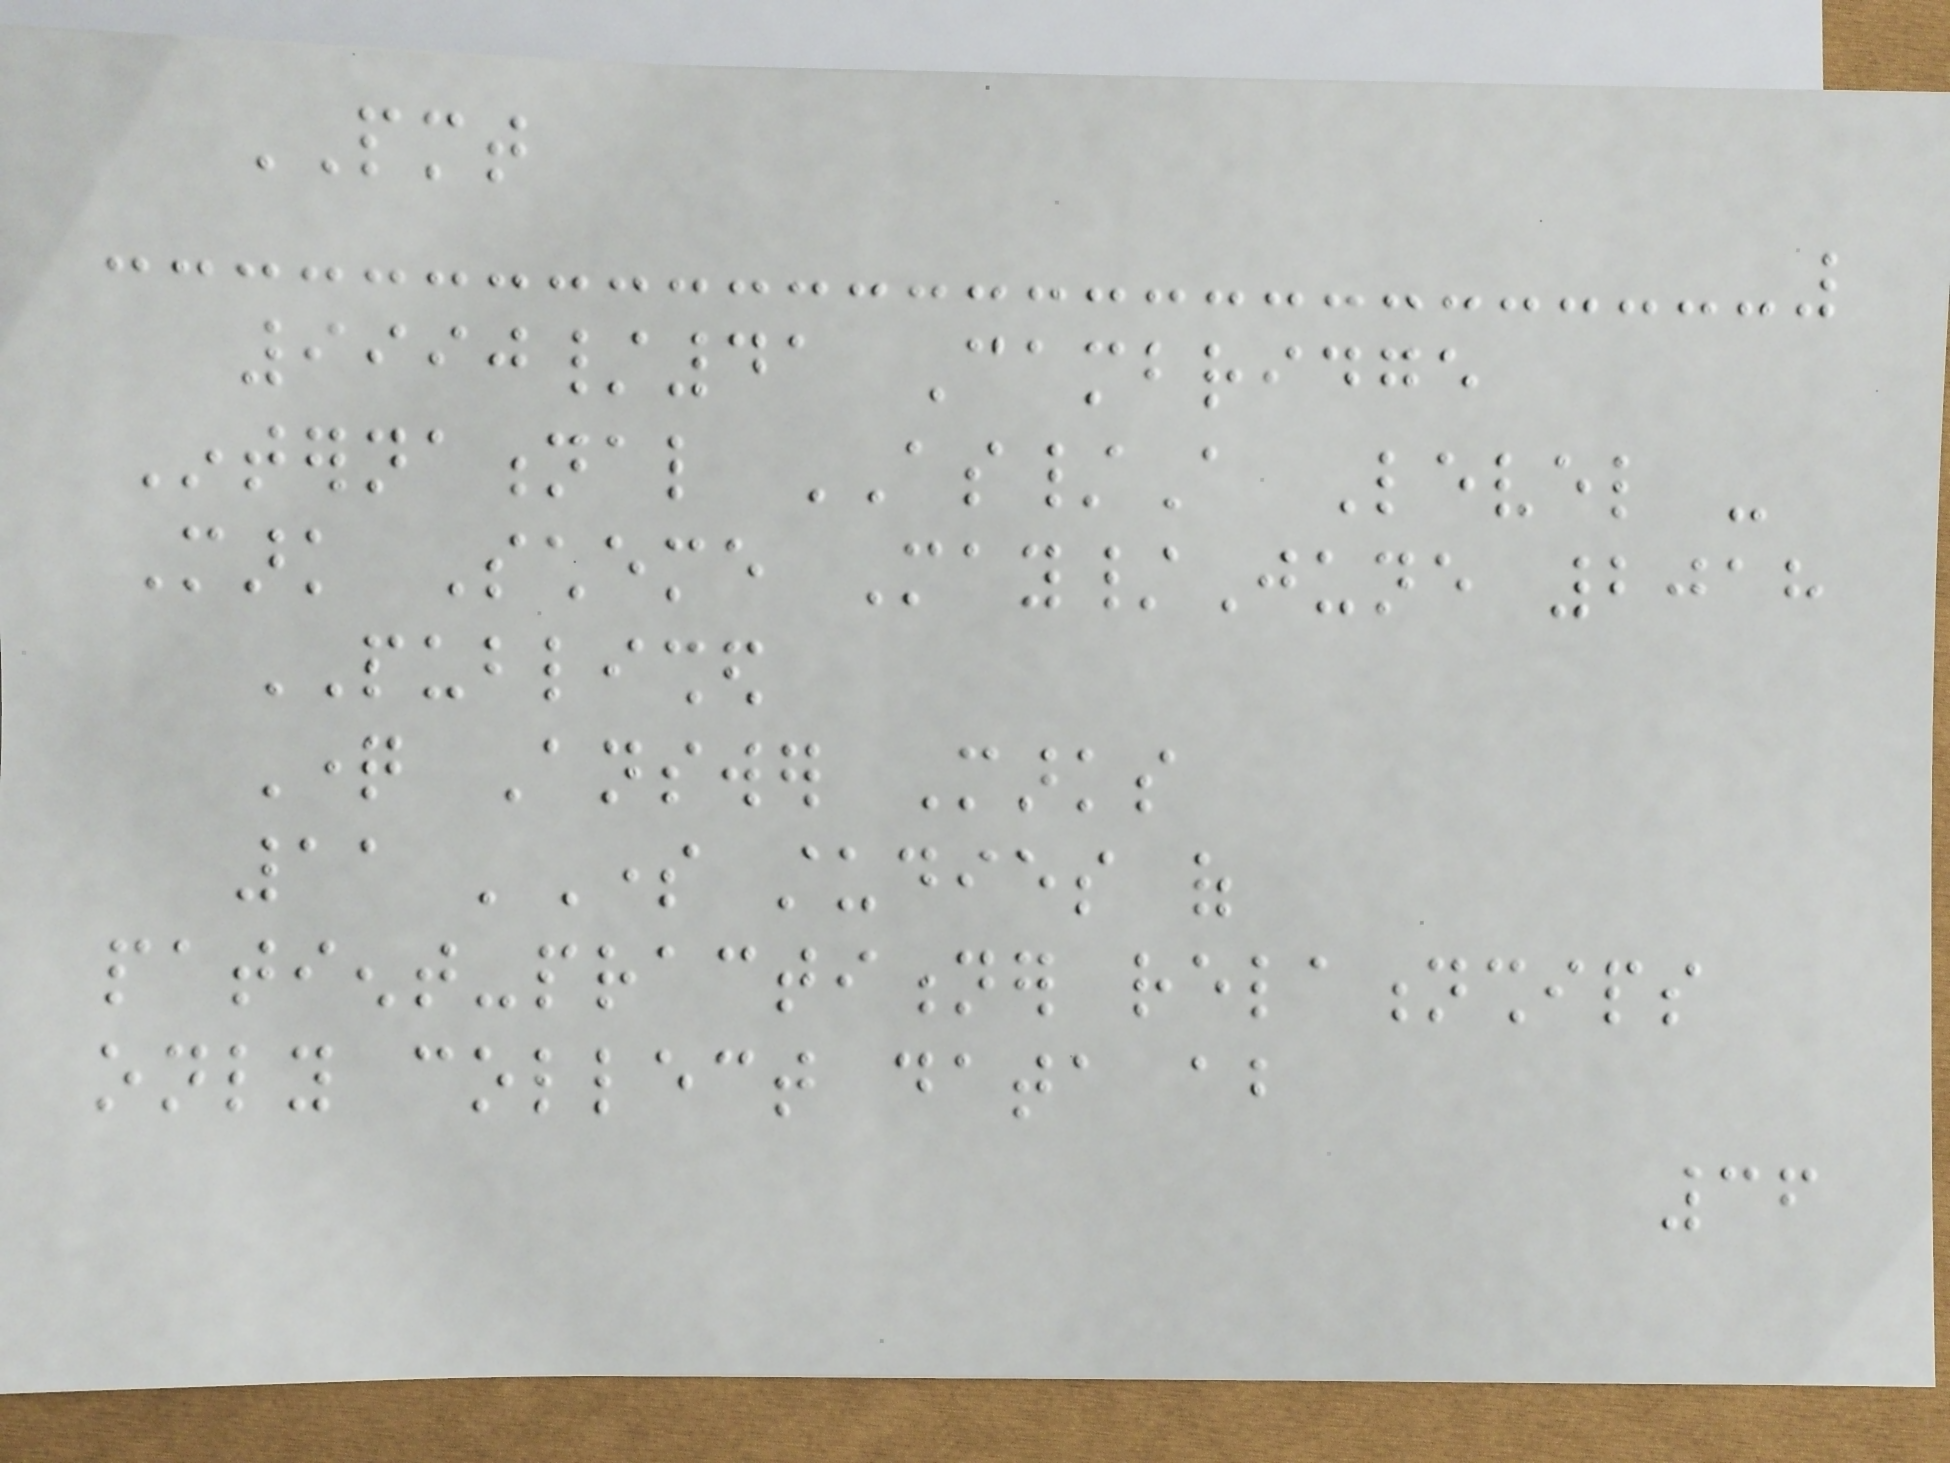PMT
9990/41 Cambridge
International AS/A Level -
Mark Scheme May/June 2018
PUBLISHED
Question Answer Marks
11 'Some studies of
patient-practitioner relationships
only collect data about
36
